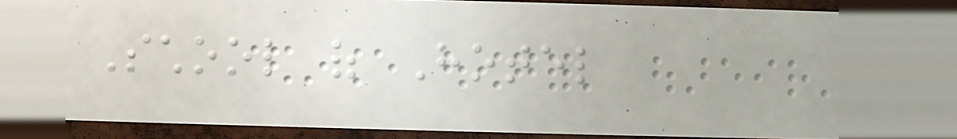School of Hotel
